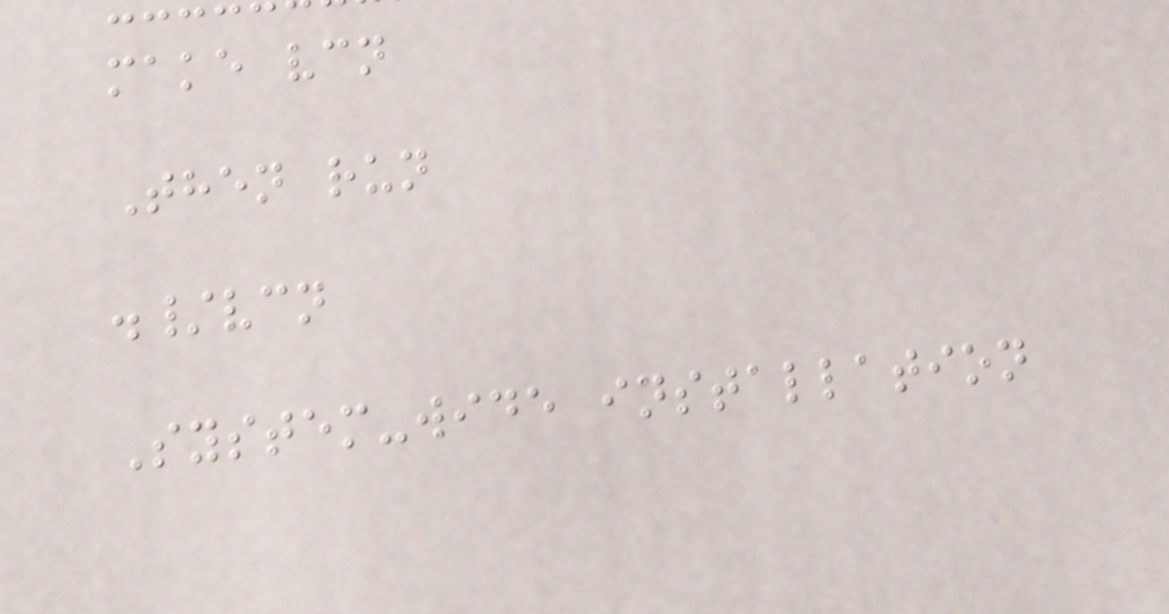make vcn
Then run
./vcn
System-wide installation
